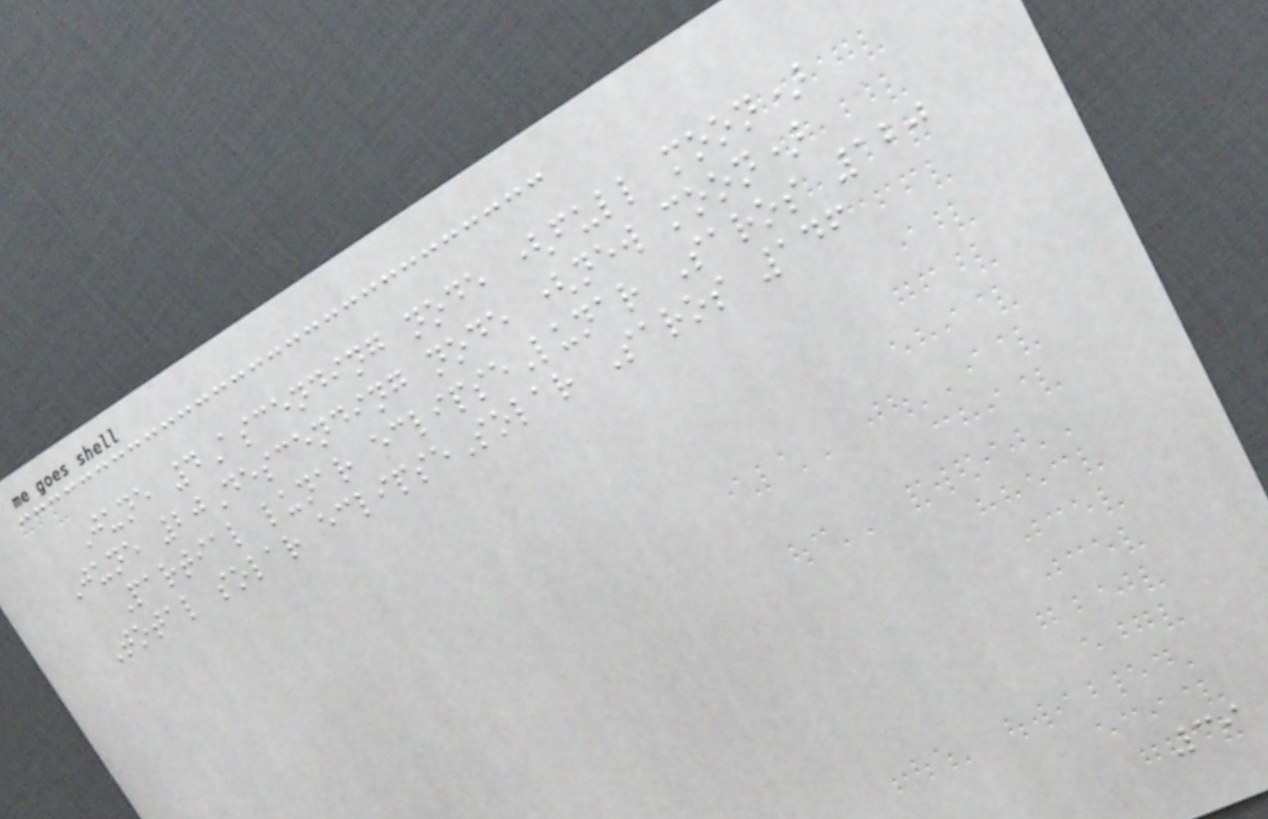June 4Ascending node (full moon)
June 20Descending node (new moon)
Partial lunar eclipseLunar Saros 120
Total solar eclipseSolar Saros 146
39
